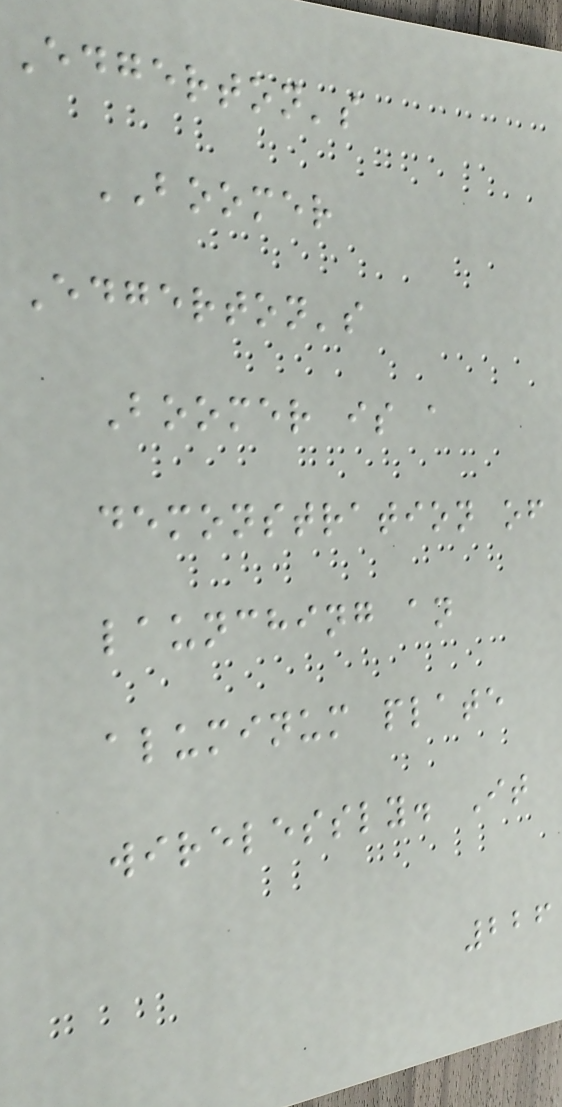Edgerton's
BOOMER
Edgerton's
Boomer is a
demonstration of
launching an
aluminum plate
wirelessly. It
226
